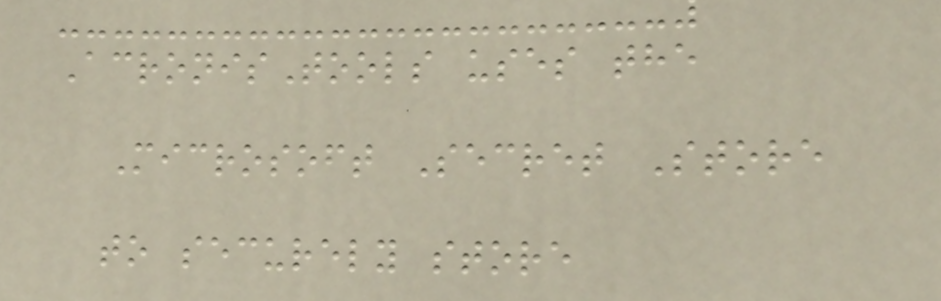AcronisTools uses the
Microsoft Secret Store
to securely store
